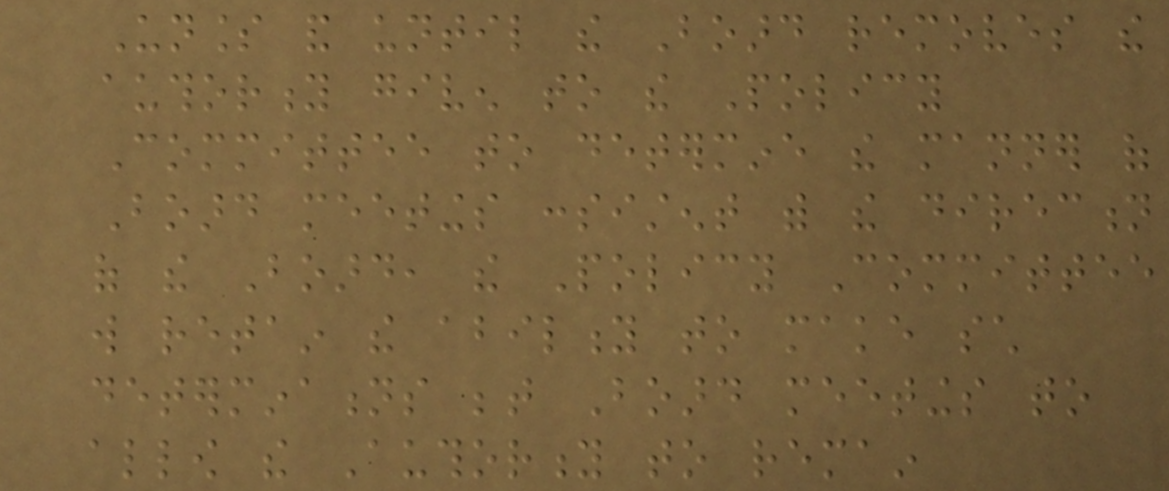Unless and until the Board removes the
authority given to the Policy
Committee to determine the manner of
Board meetings consistent with the direction
of the Board, the Policy Committee
will retain the ability to make such
determinations between Board meetings to
allow the Authority to remain
